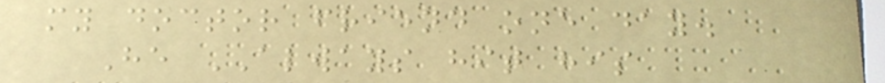my doctor friend one day.
He ALWAYS hit his
